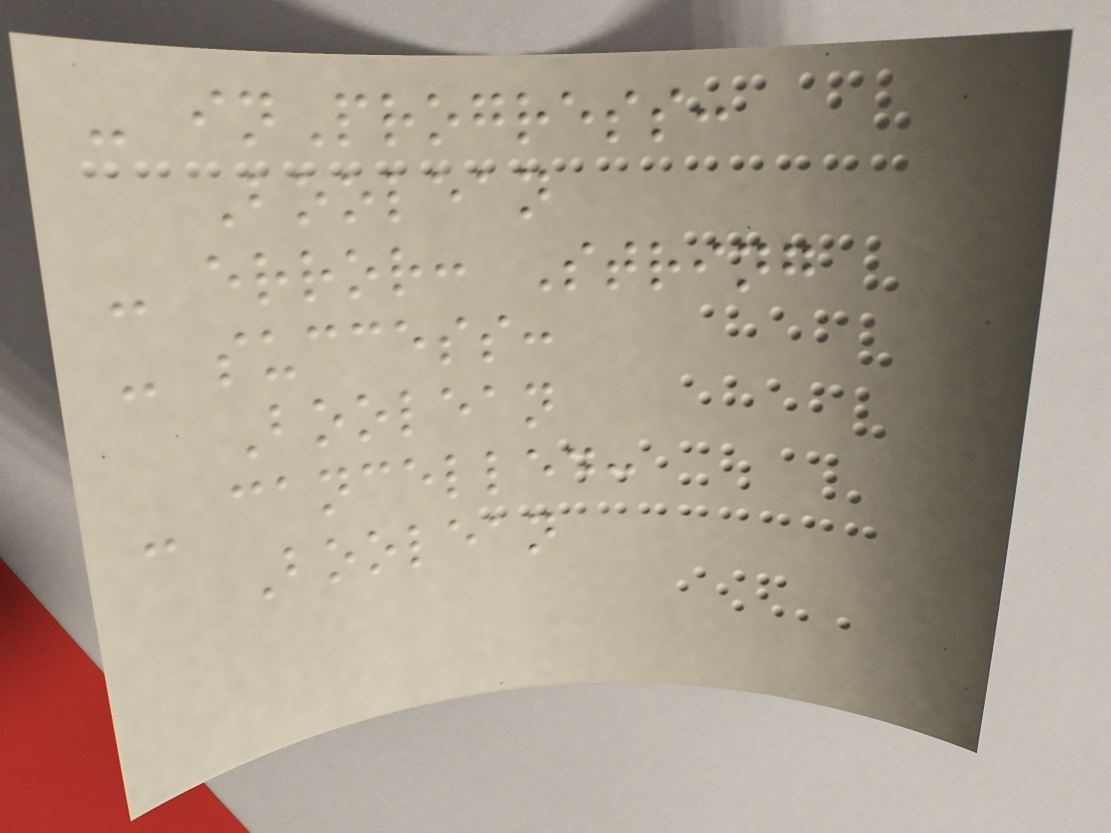- inProgress:
Boolean
- error: String
- success:
Boolean
- cancelled:
Boolean
